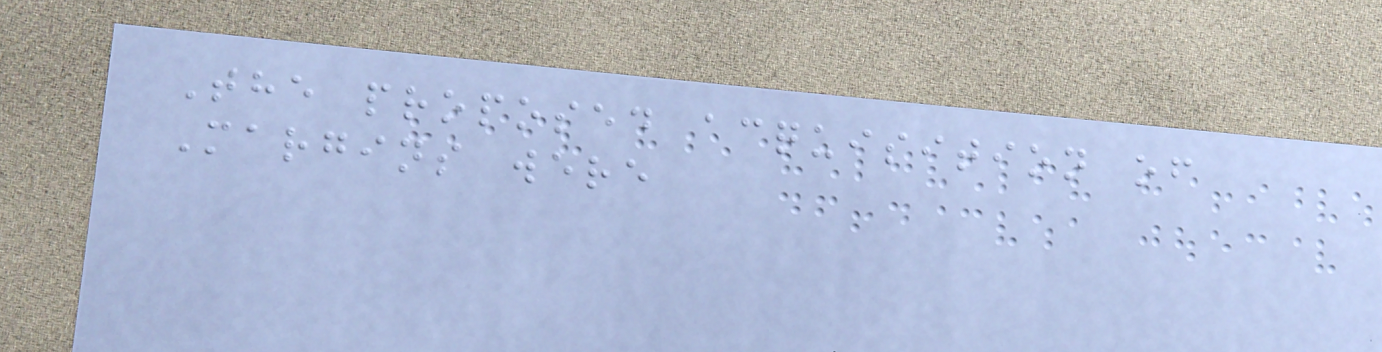The proposed acquisition of
Margins were
